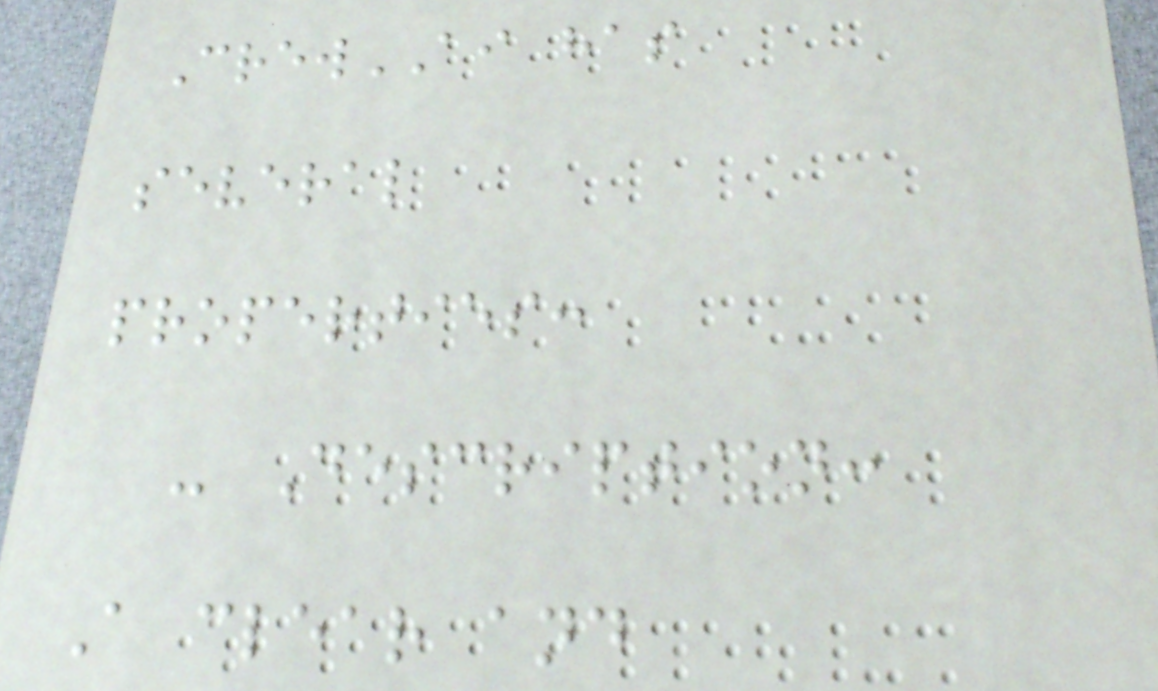CrewAI has
several
properties:
- Description:
A clear and
